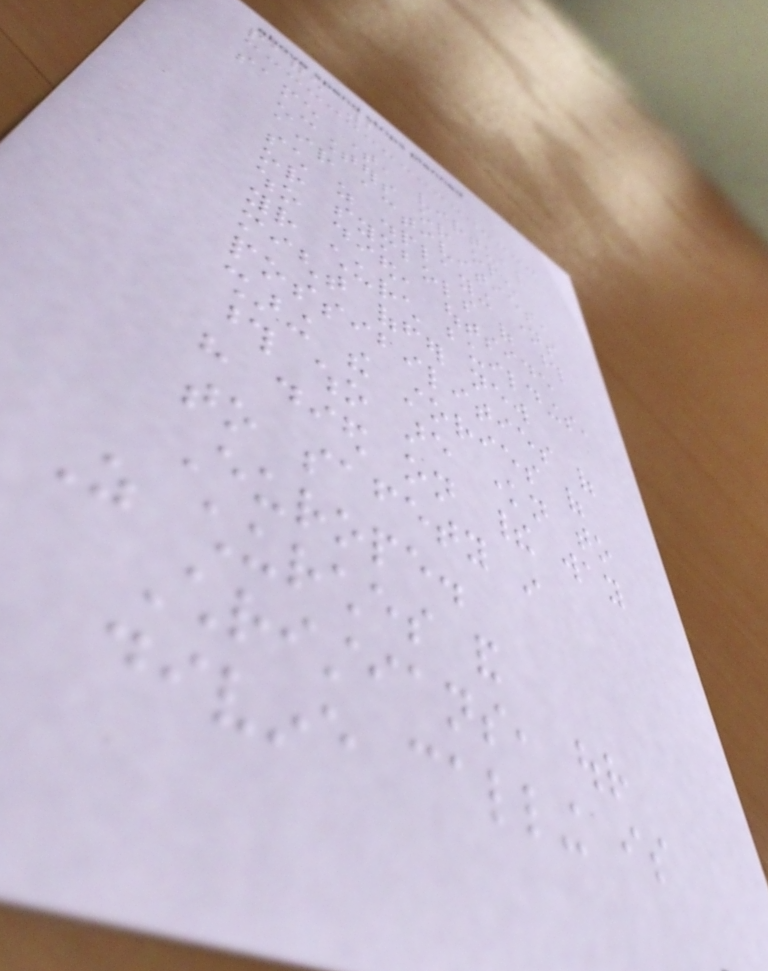page 2
same time, virtual
encounters or open
air activities,
such as displaying names
or symbols of those
who died, outside
your church buildings,
might offer new
possibilities of
sharing the stories of
those who are known to
have died on their way
to safety in
Europe.
As churches and
Christians, our
divine calling is
